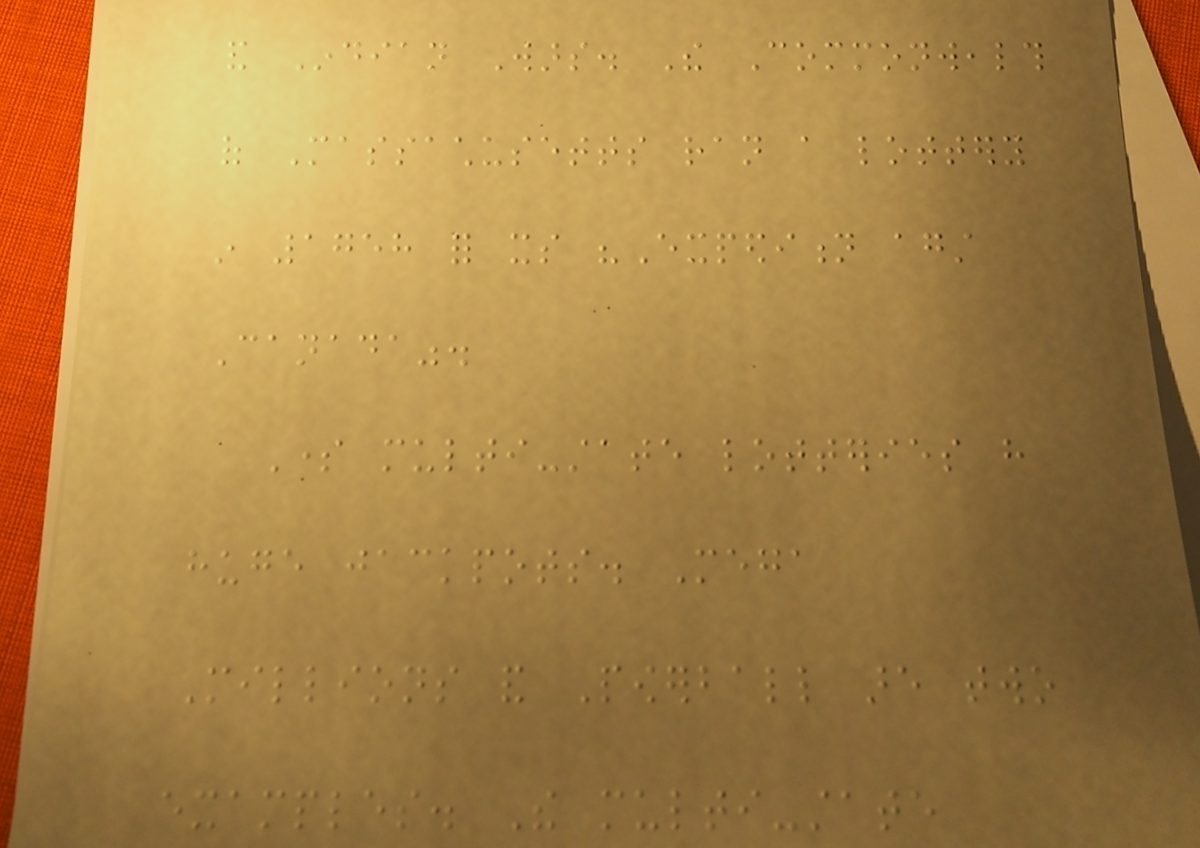and Indian Wars. The Commonwealth
of Massachusetts ran a lottery
in 1758 for its "Expedition against
Canada".
Some multi-state lotteries have
huge jackpots. Mega
Millions and Powerball are two
examples. The multi-state
